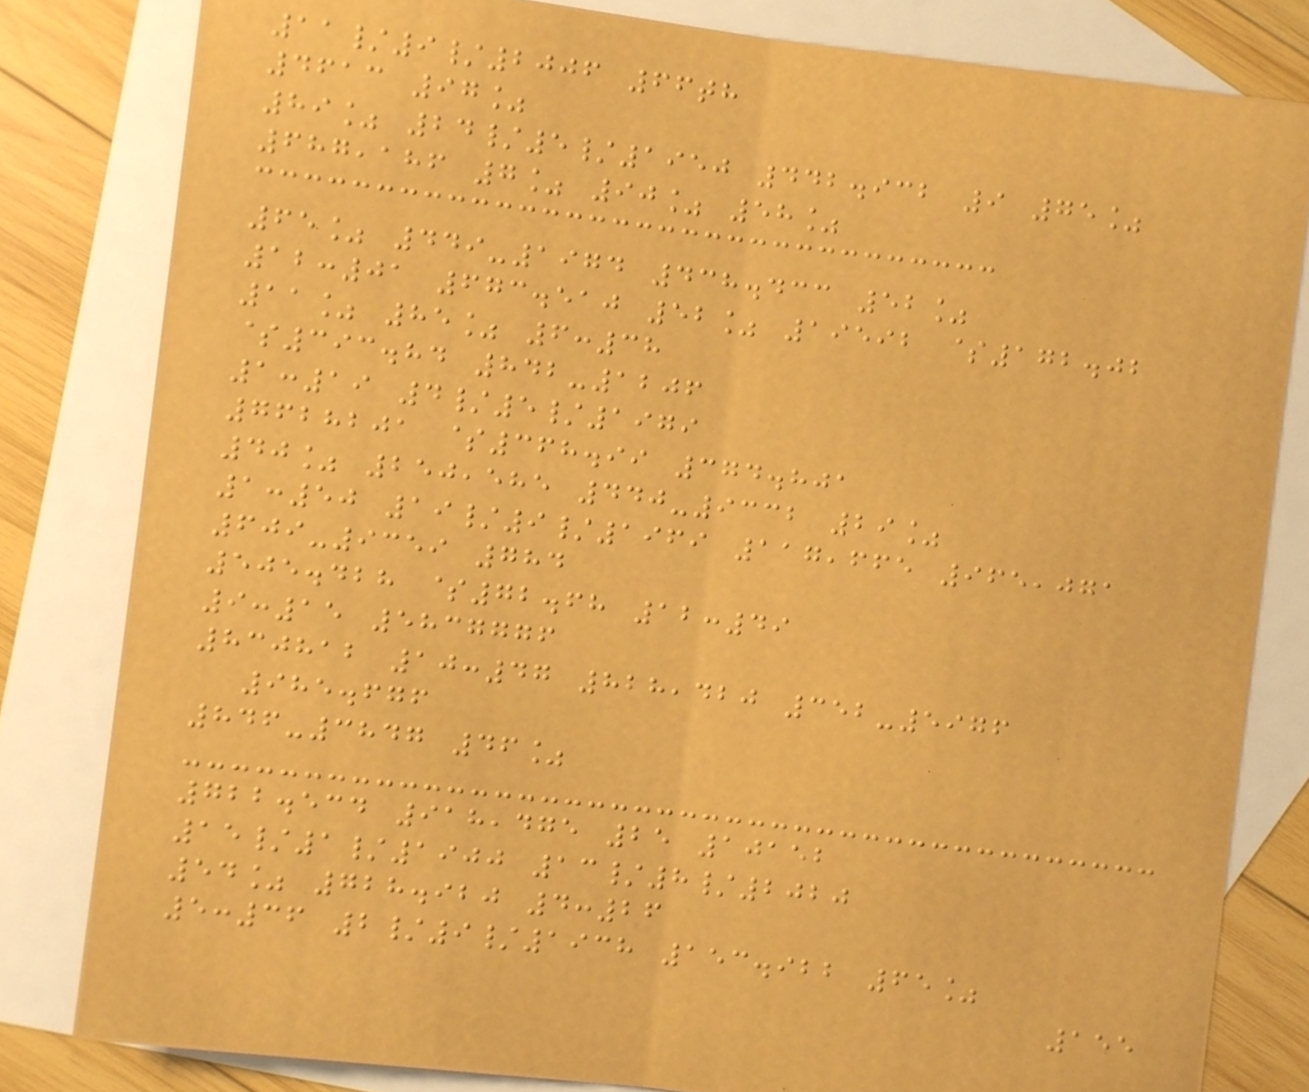11/9/2006 66th
4613 97%
89% 24/5/1950 442.932 9 75%
687,186 7% 90% 58%
65% 449-1974 438.433 52%
12:01 673.510 52% 19592 $172.02
11% 85% 6:38
$393.84 842-1206
1:19 4/5/1979
7628201 $368.99 374.801
40% 250,585 440-9332 29%
1:50 19/9/1969 117,665 965,071
609-9359 784
505.428 $72.68 12:49
9:15 5837776
830812 10:47 828,420 352-5976
985.676
846-3847 46%
722.534 918,475 25 10152
15/1/1900 13/8/2020
54% 728.920 4:26
5:36 2/9/1938 153.922 65%
155
